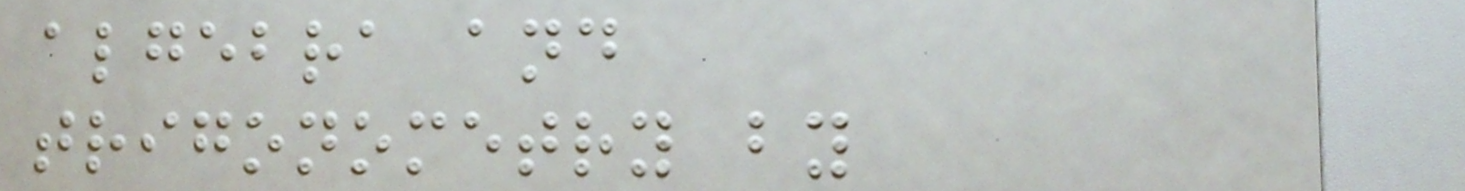algebra and
trigonometry by
